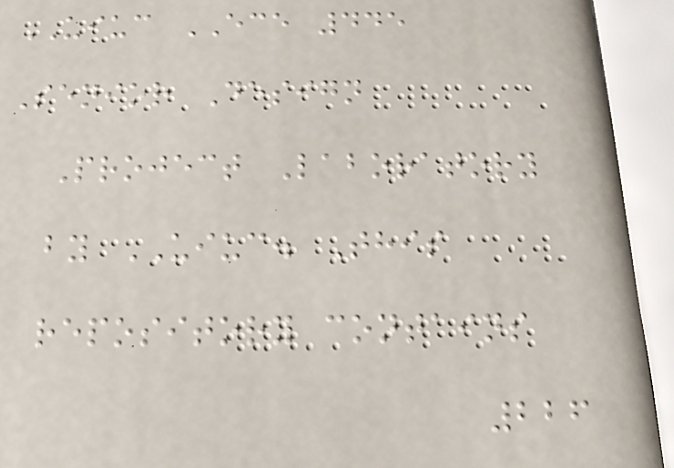UIUC ECE 445
Senior Design
Project Laboratory
by UIUC. This
repository contains
226
